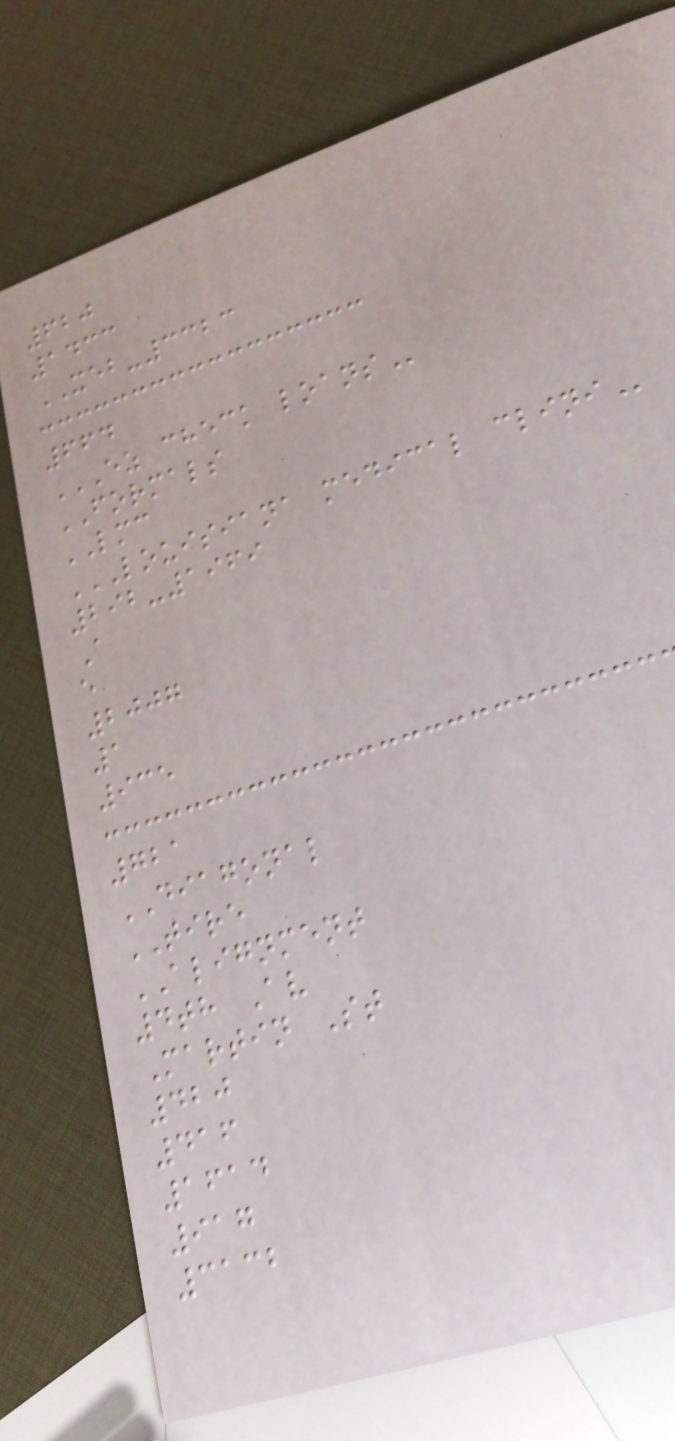620
1433
XEB-3323
664
EZ CHECK LOANS
FORMALS
LMC
LOUISIANA MEDICAL CLINI
292-1969
A
e
2007
1
935
721
DIAGONAL
TIRE
ALIGNMENT
4th Av
Martin St
420
416
1614
917
3132
